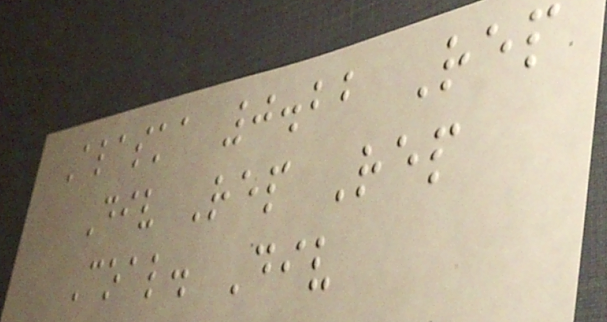Alaska 0.22 Rep
Div Rep Rep
Coal. Div
